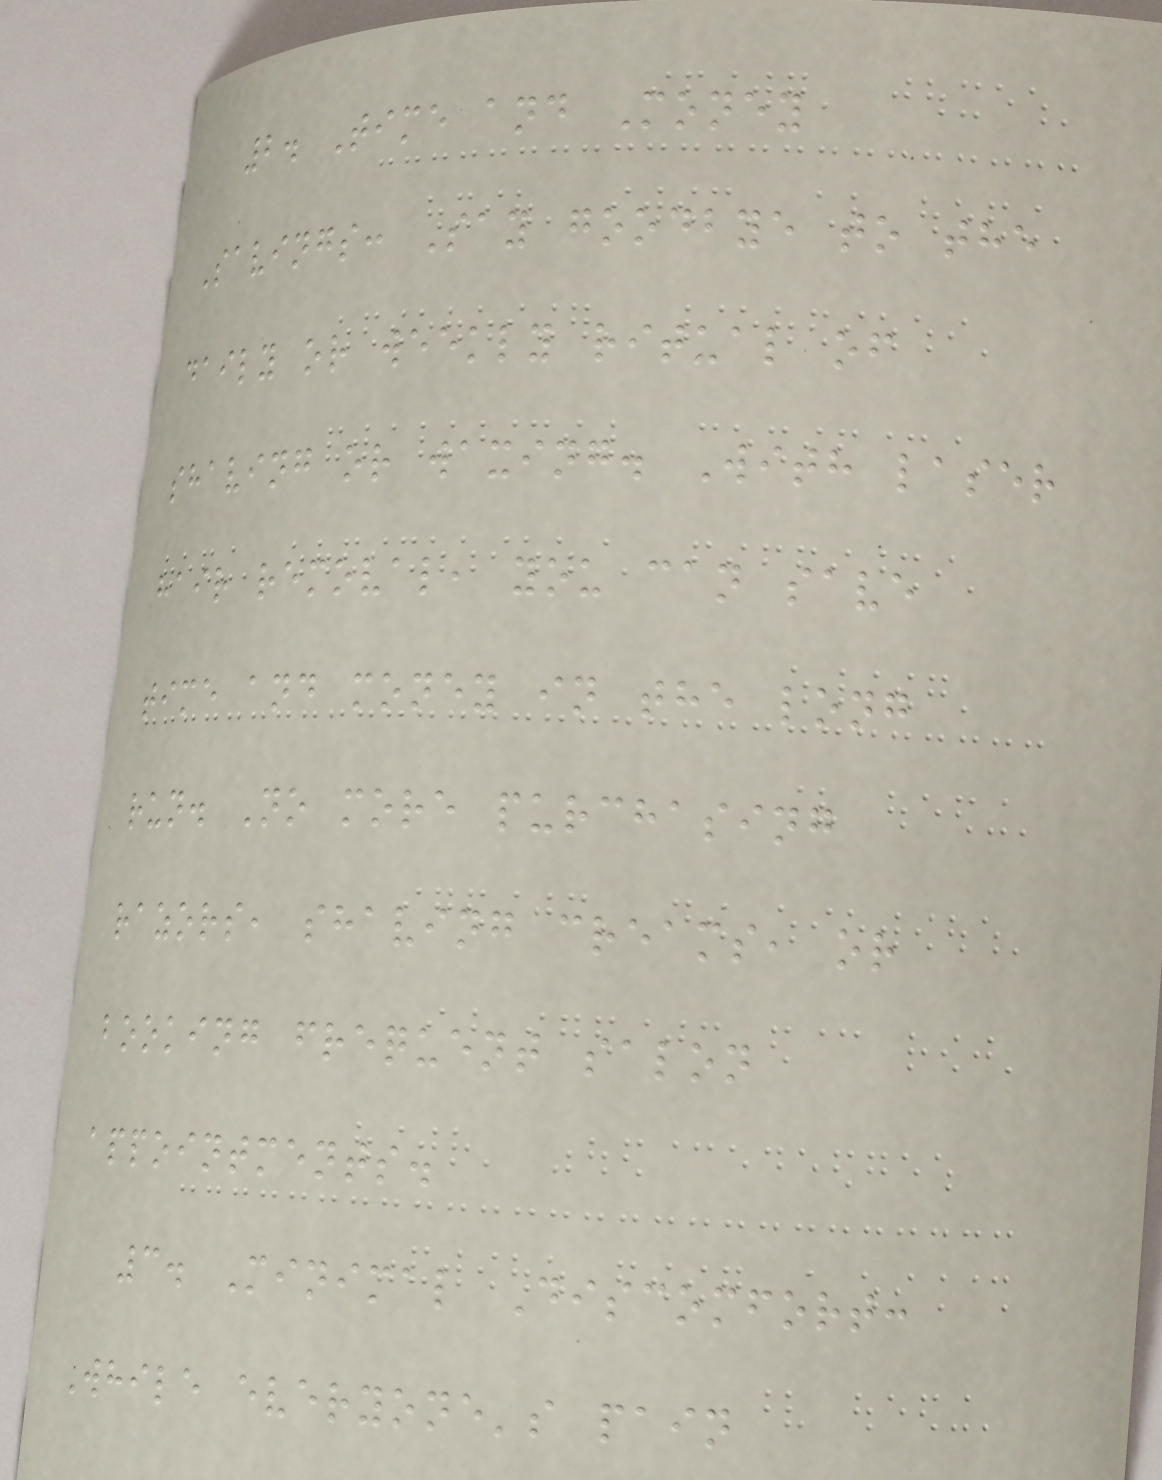2. Time and Money
Savings: Say goodbye to the
daily or weekly ritual of
shaving or waxing. With laser
hair removal, you can save
time and money in the long
run. No more purchasing
razors, shaving creams, or
booking frequent salon
appointments.
3. Minimal Discomfort:
While everyone's pain
